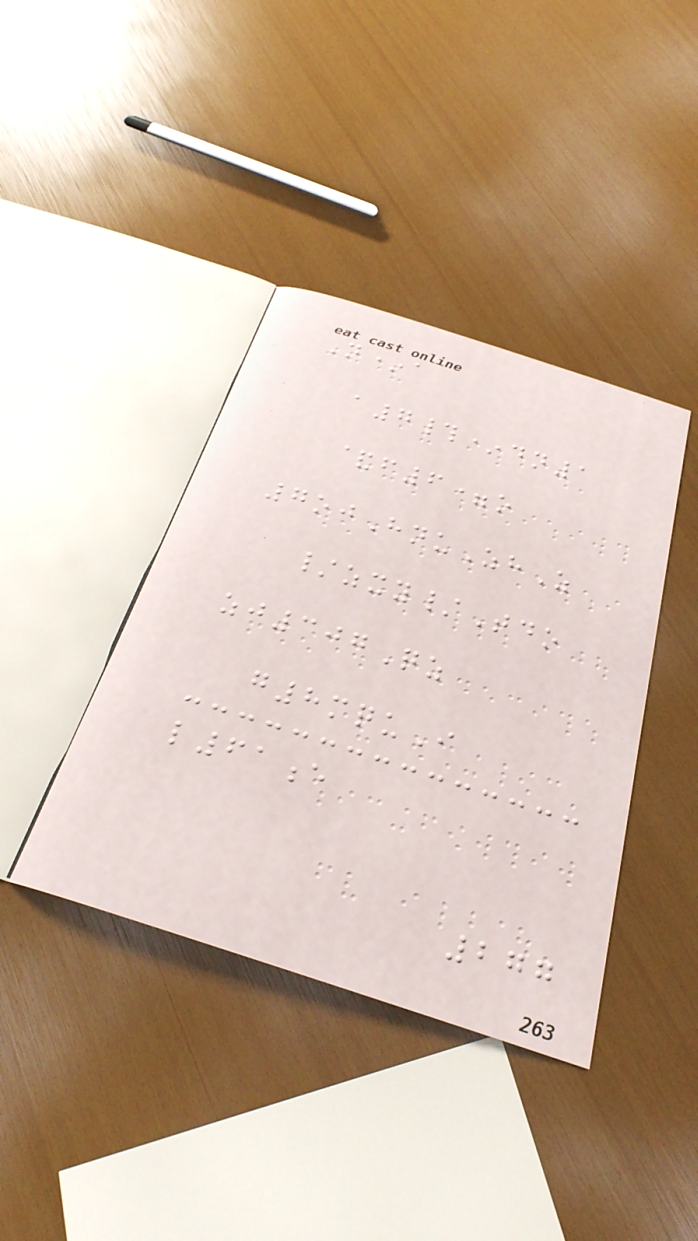N*a
a7#*dn1
&f6=o
7ojHnuZhZ
/zxy/Tdo
zj307Qz
g8mquI
l61e
277
